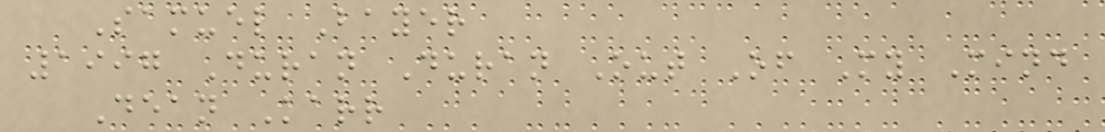Samuel Bayer
1997 Duran Duran Out Of My Mind
Dean Karr
